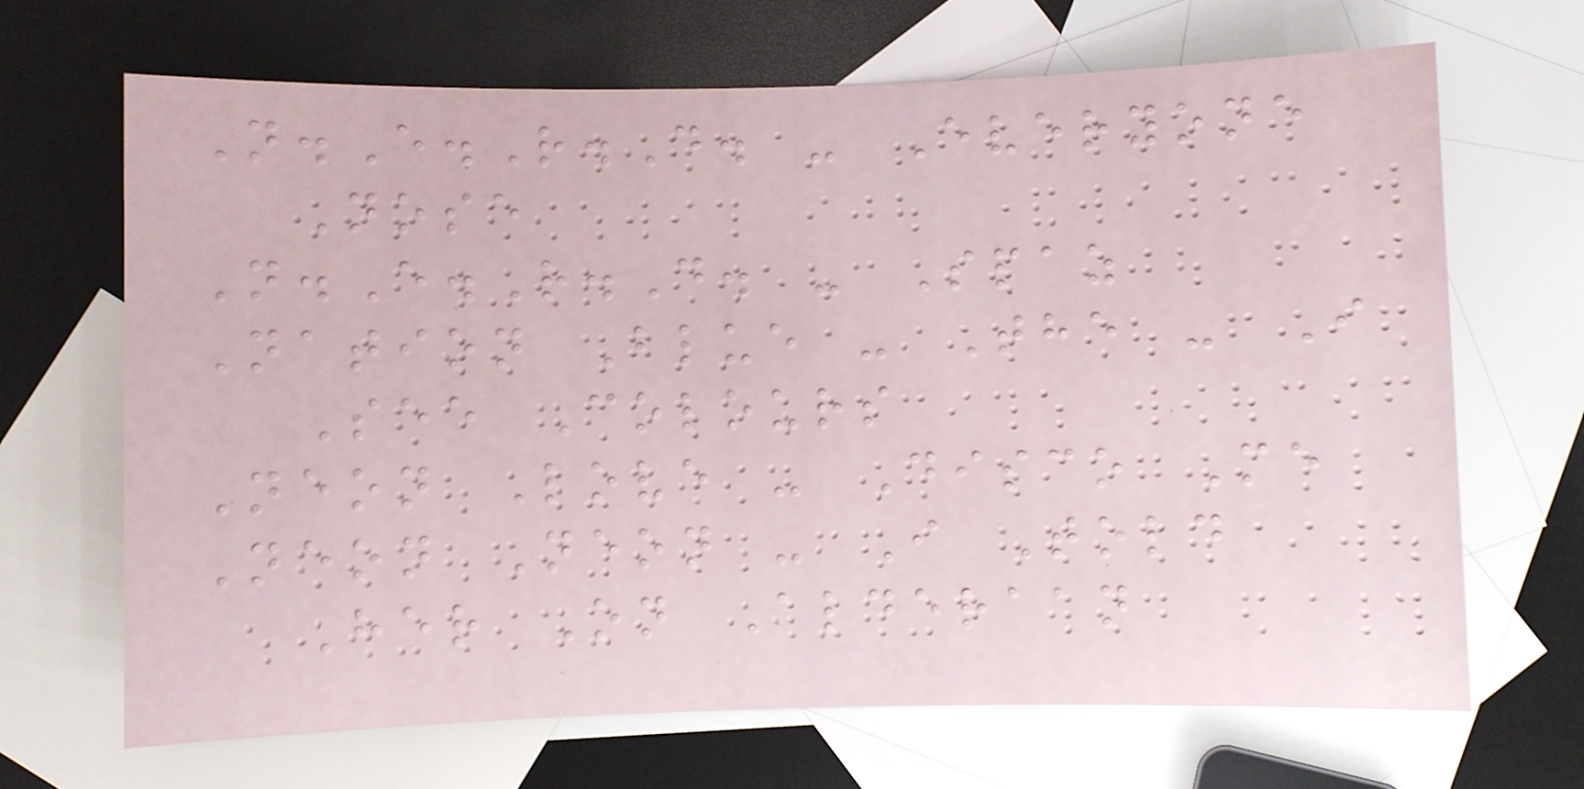N.E.R.D. - Everyone
Nose
N.E.R.D. - Spaz
Nation Blue - The - I
See Colours
Neon Love - Disco Me
Neon Neon - I Told
Her On Alderaan
